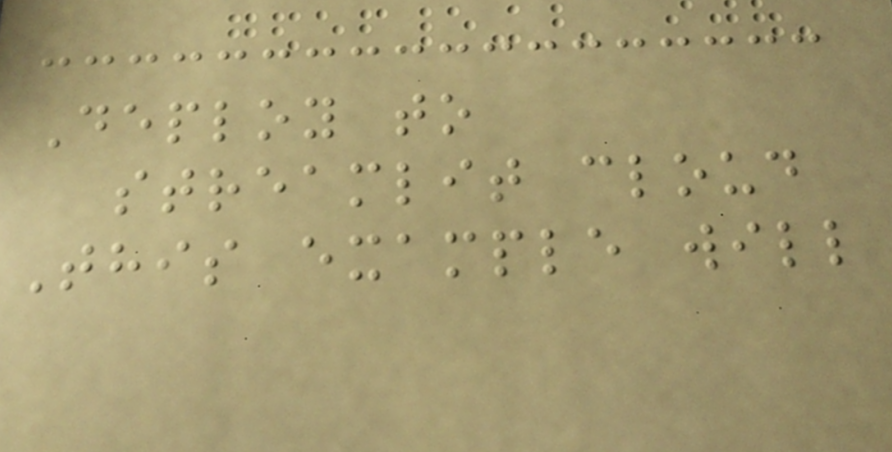Deploy to
streamlit cloud
This example will
